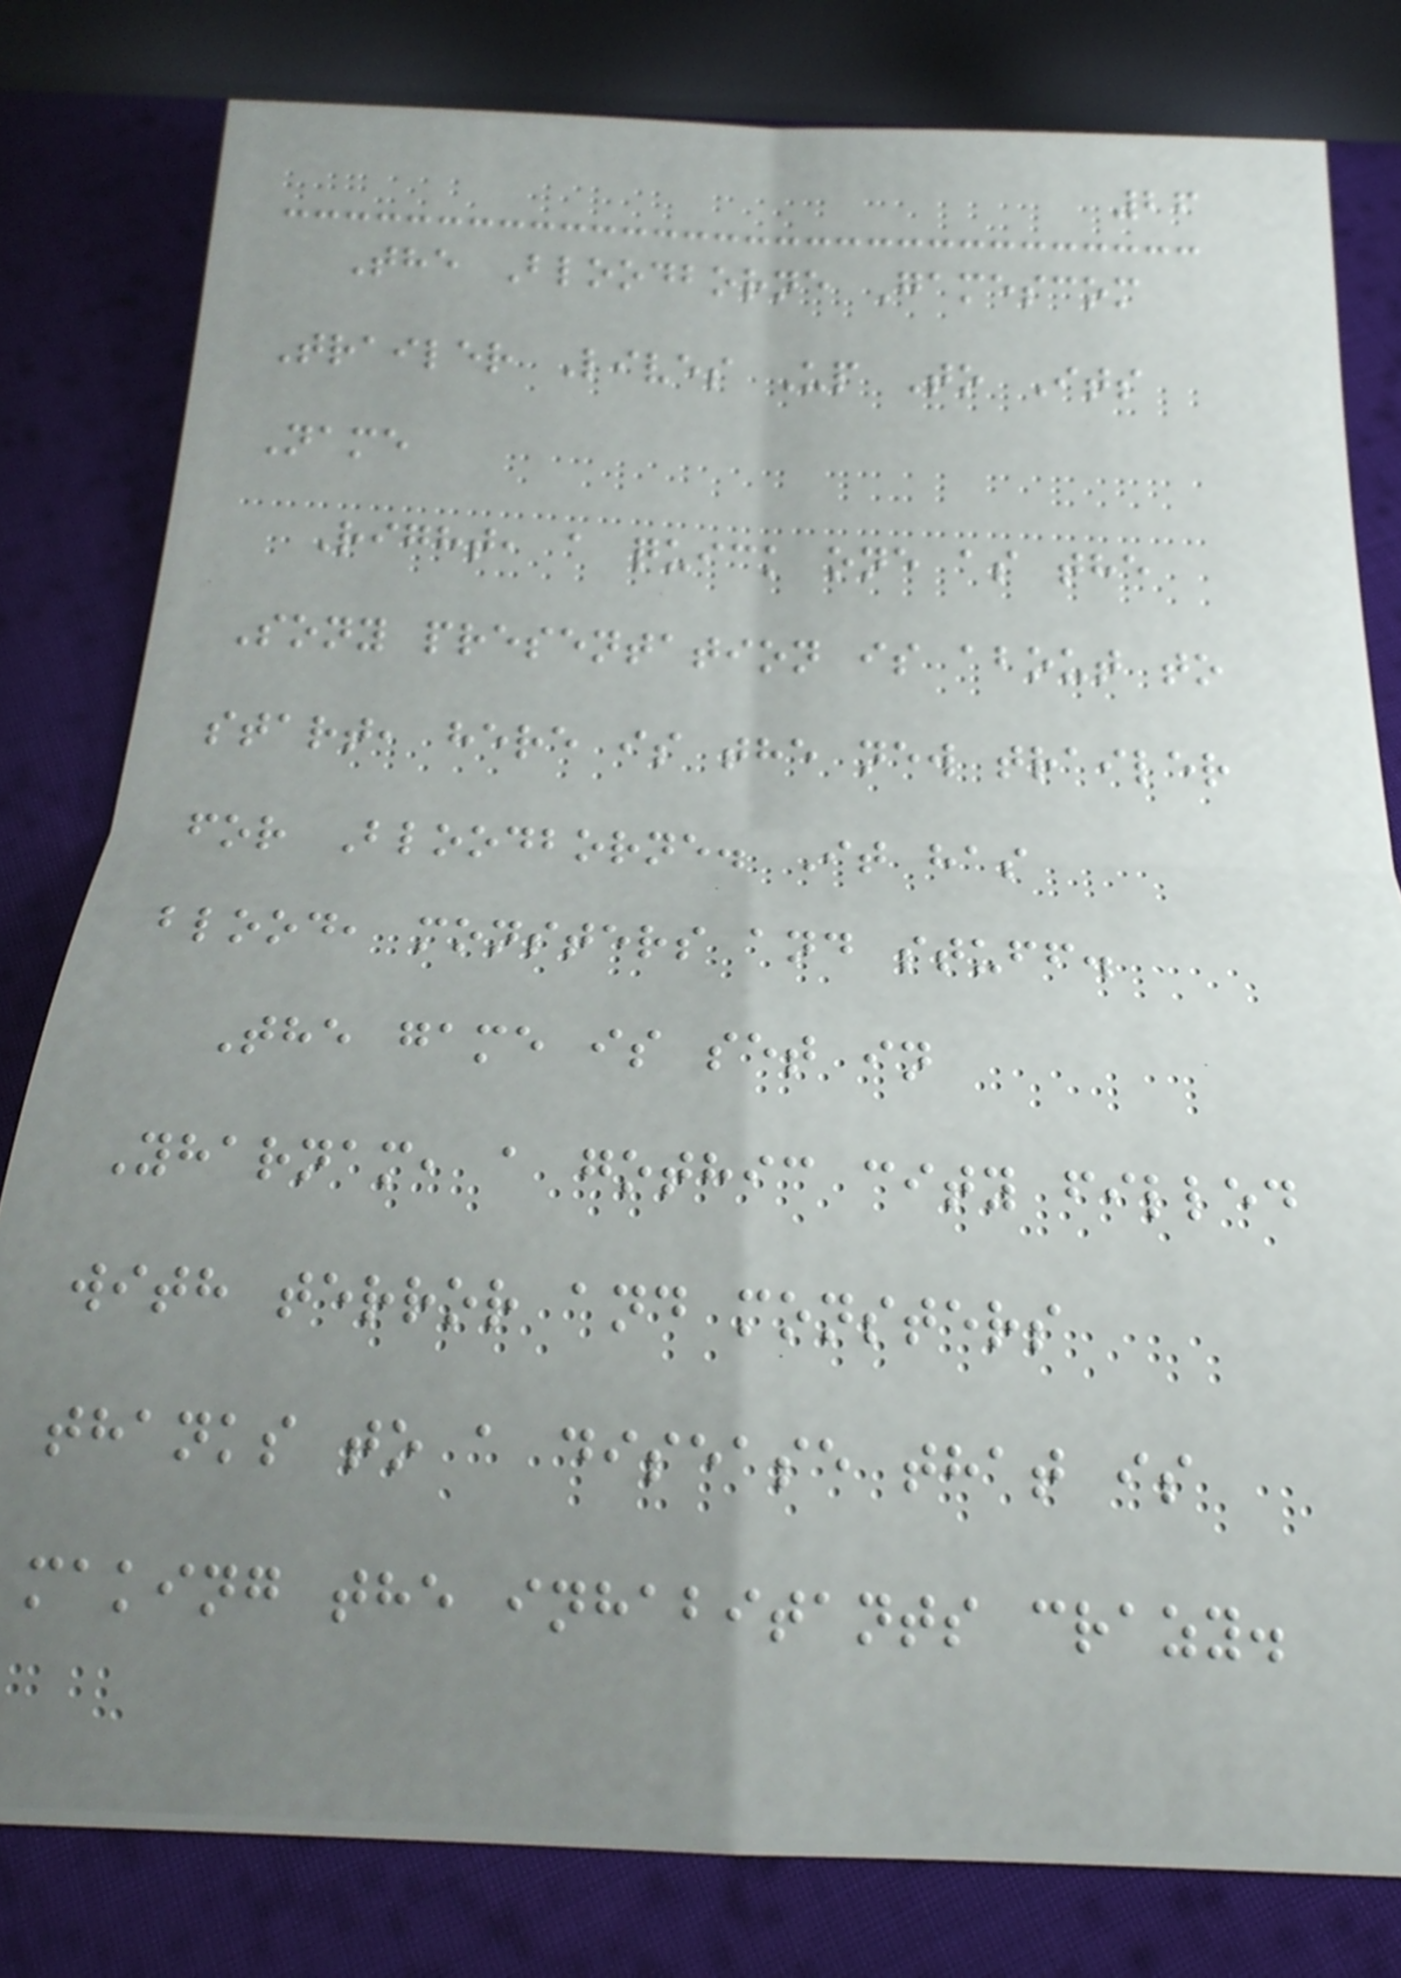26
The Bloodborne Gamescom
Trailer Lives Up To Its
Name
Right, a quick one as the
Sony presentation is about to
start, here is the new trailer
for Bloodborne. It has
blood, monsters and stuff.
The game is set in
Yharnam, a gothic city filled
with terror and monsters
thanks to a disease that is
making the inhabitants crazy.
